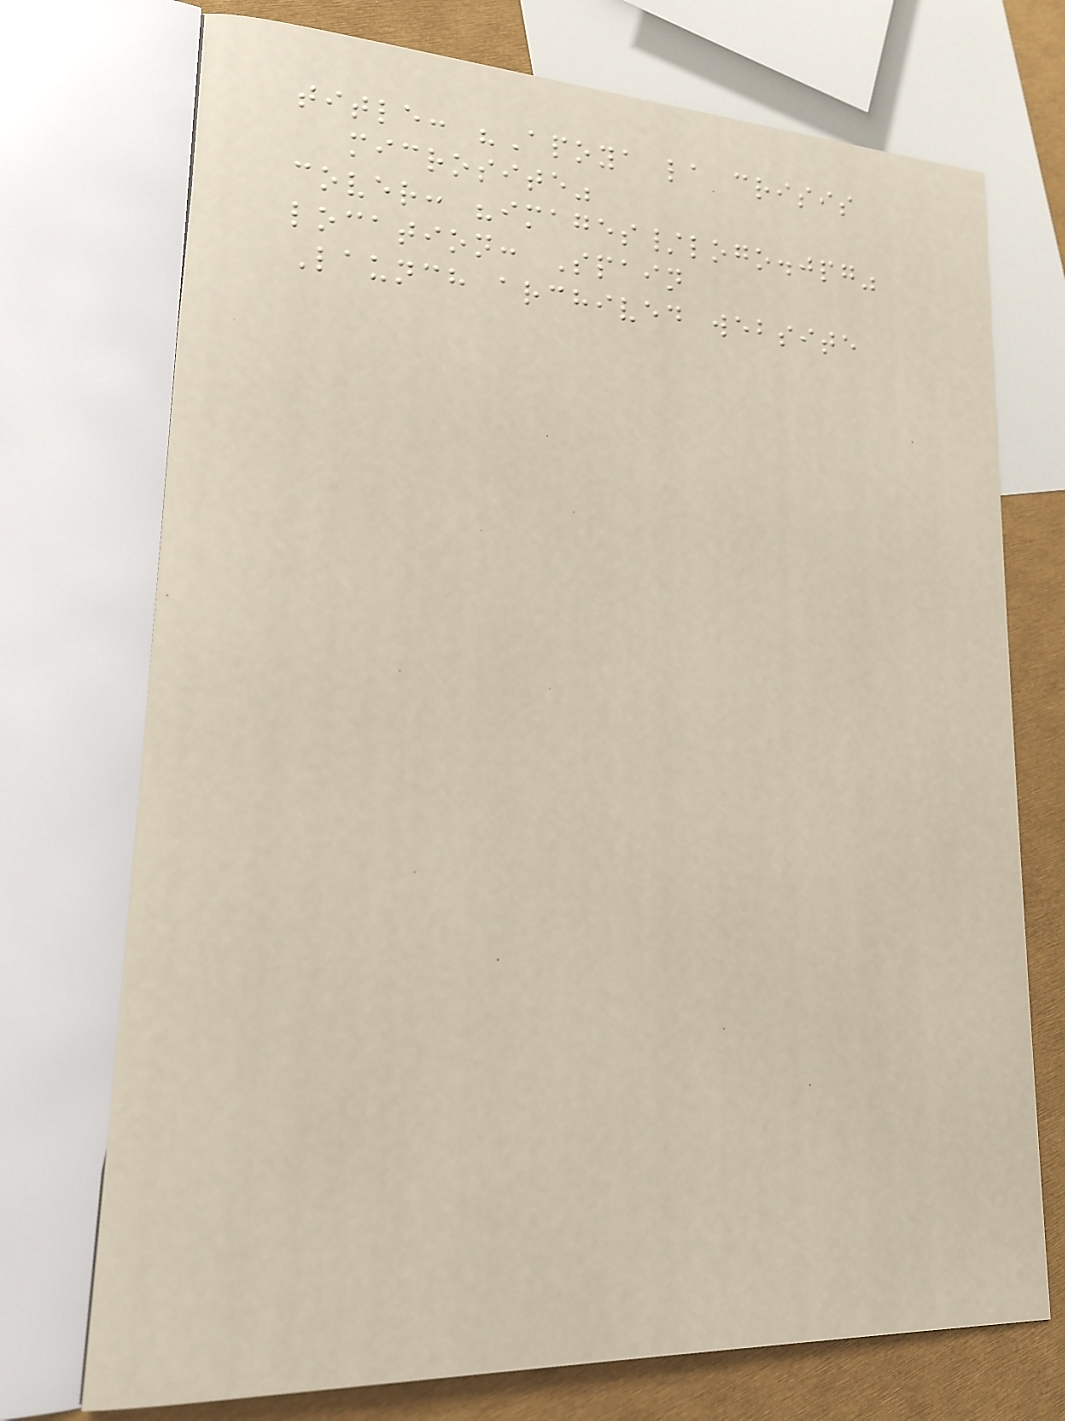title: "Apoya la crisis
microsite"
cover: "images/logo.jpg"
location: Spain
Launch archived website
